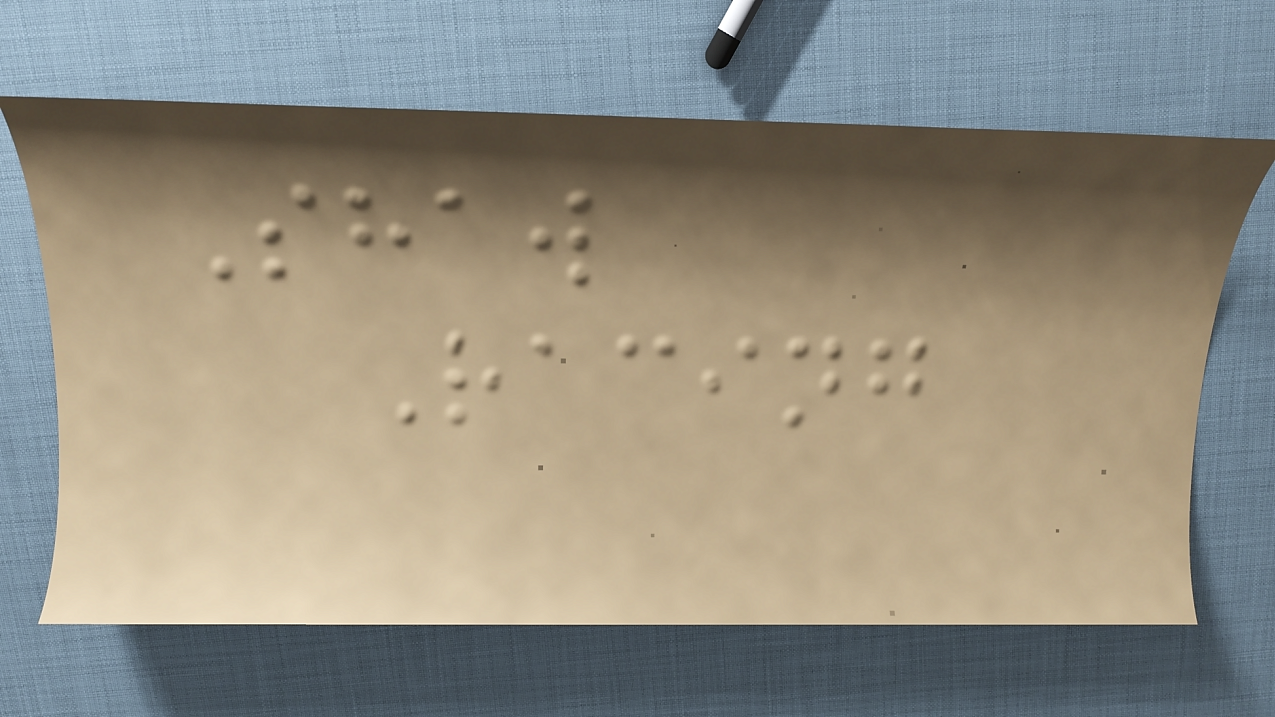Shaw
Racing
